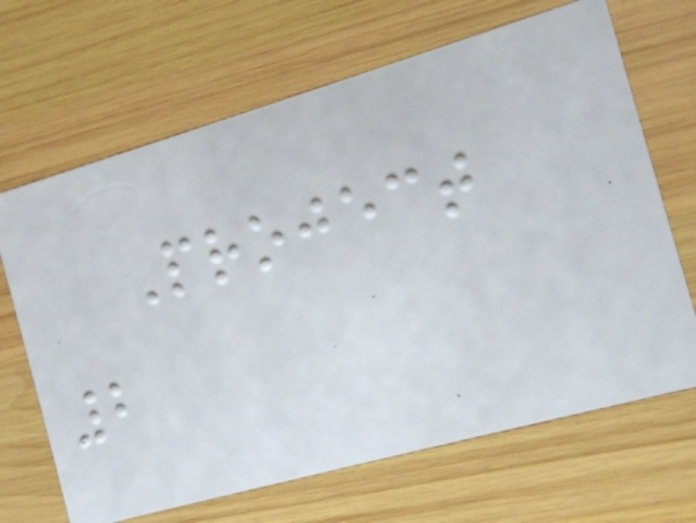Project
2
